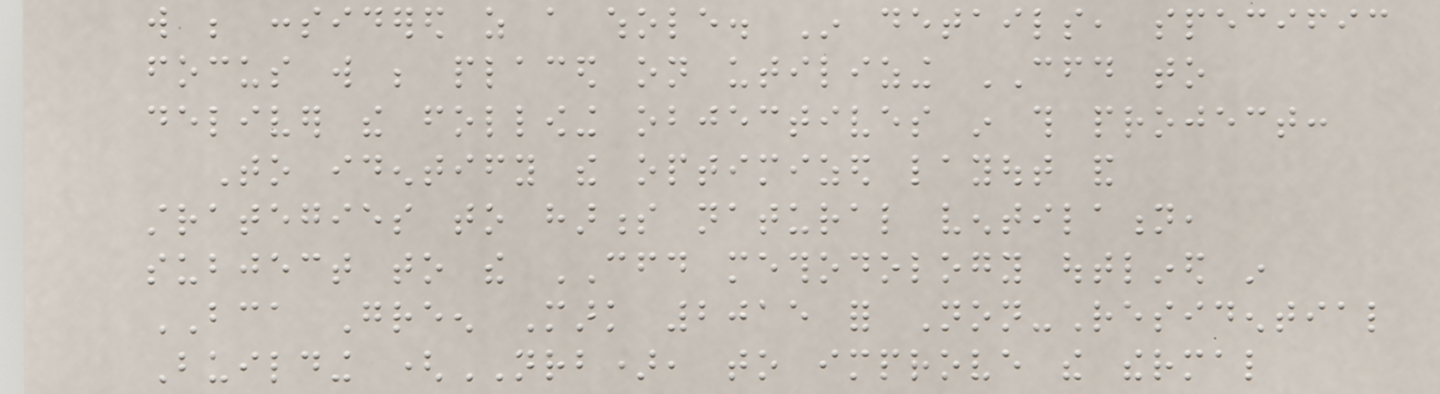will be considered as a whole. In details, specific
focus will be placed on utilizing CFD to
deliver the following objectives in this project:
To identify the optimized layout and
strategies to harness natural ventilation,
subject to the CFD methodology outlined in
BCA Green Mark 2015 for Non-Residential
Building (NRB), to improve the thermal
